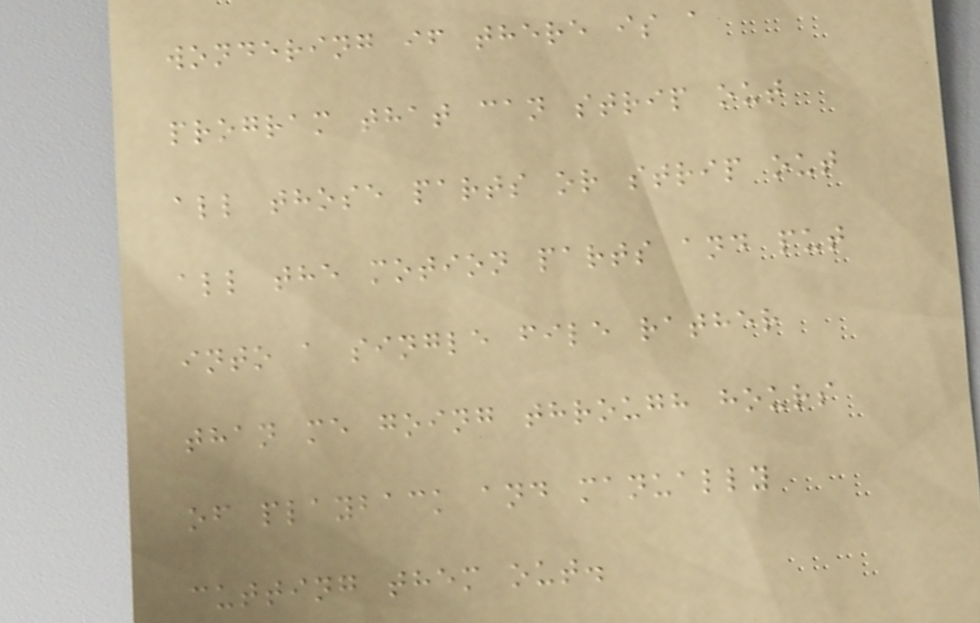wondering if there is a
program that can strip out
all those parts or strip out
all the motion parts and put
into a single file rather
than me going through hours
of playback and manually
cutting them out.
